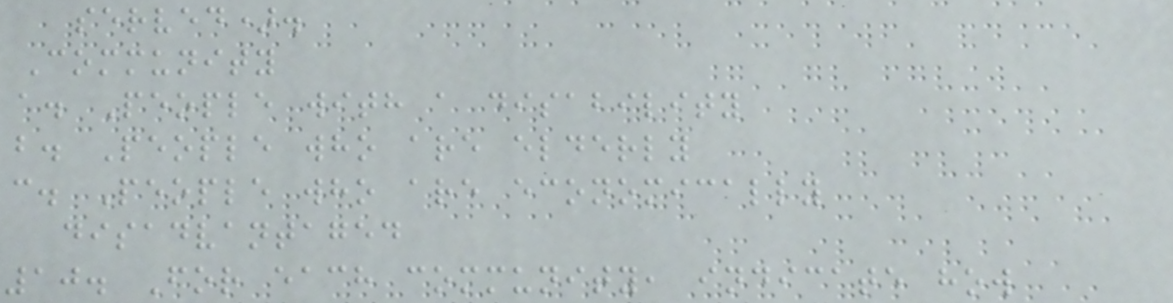served).
Community
a. People with a disability
b. People who are elderly
c. People who are economically
disadvantaged
10. For each community, indicate how
